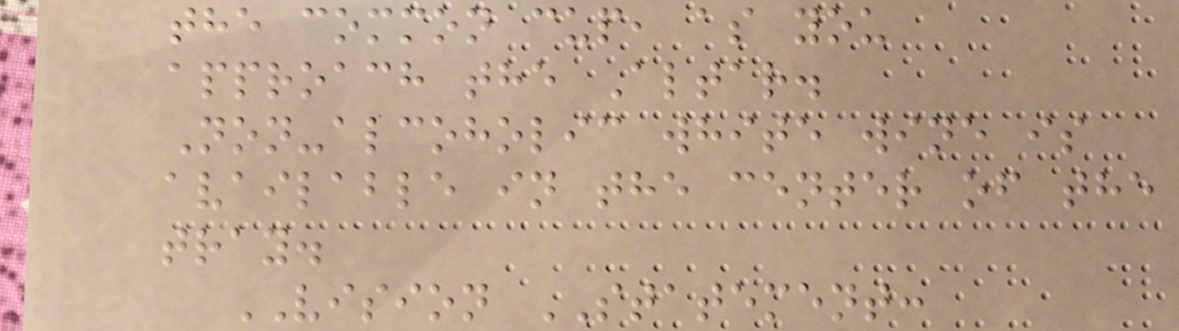the common cup, as you
approach the Altar.
Non-alcoholic white wine is
available in the center of the
tray.
VISION STATEMENT:
